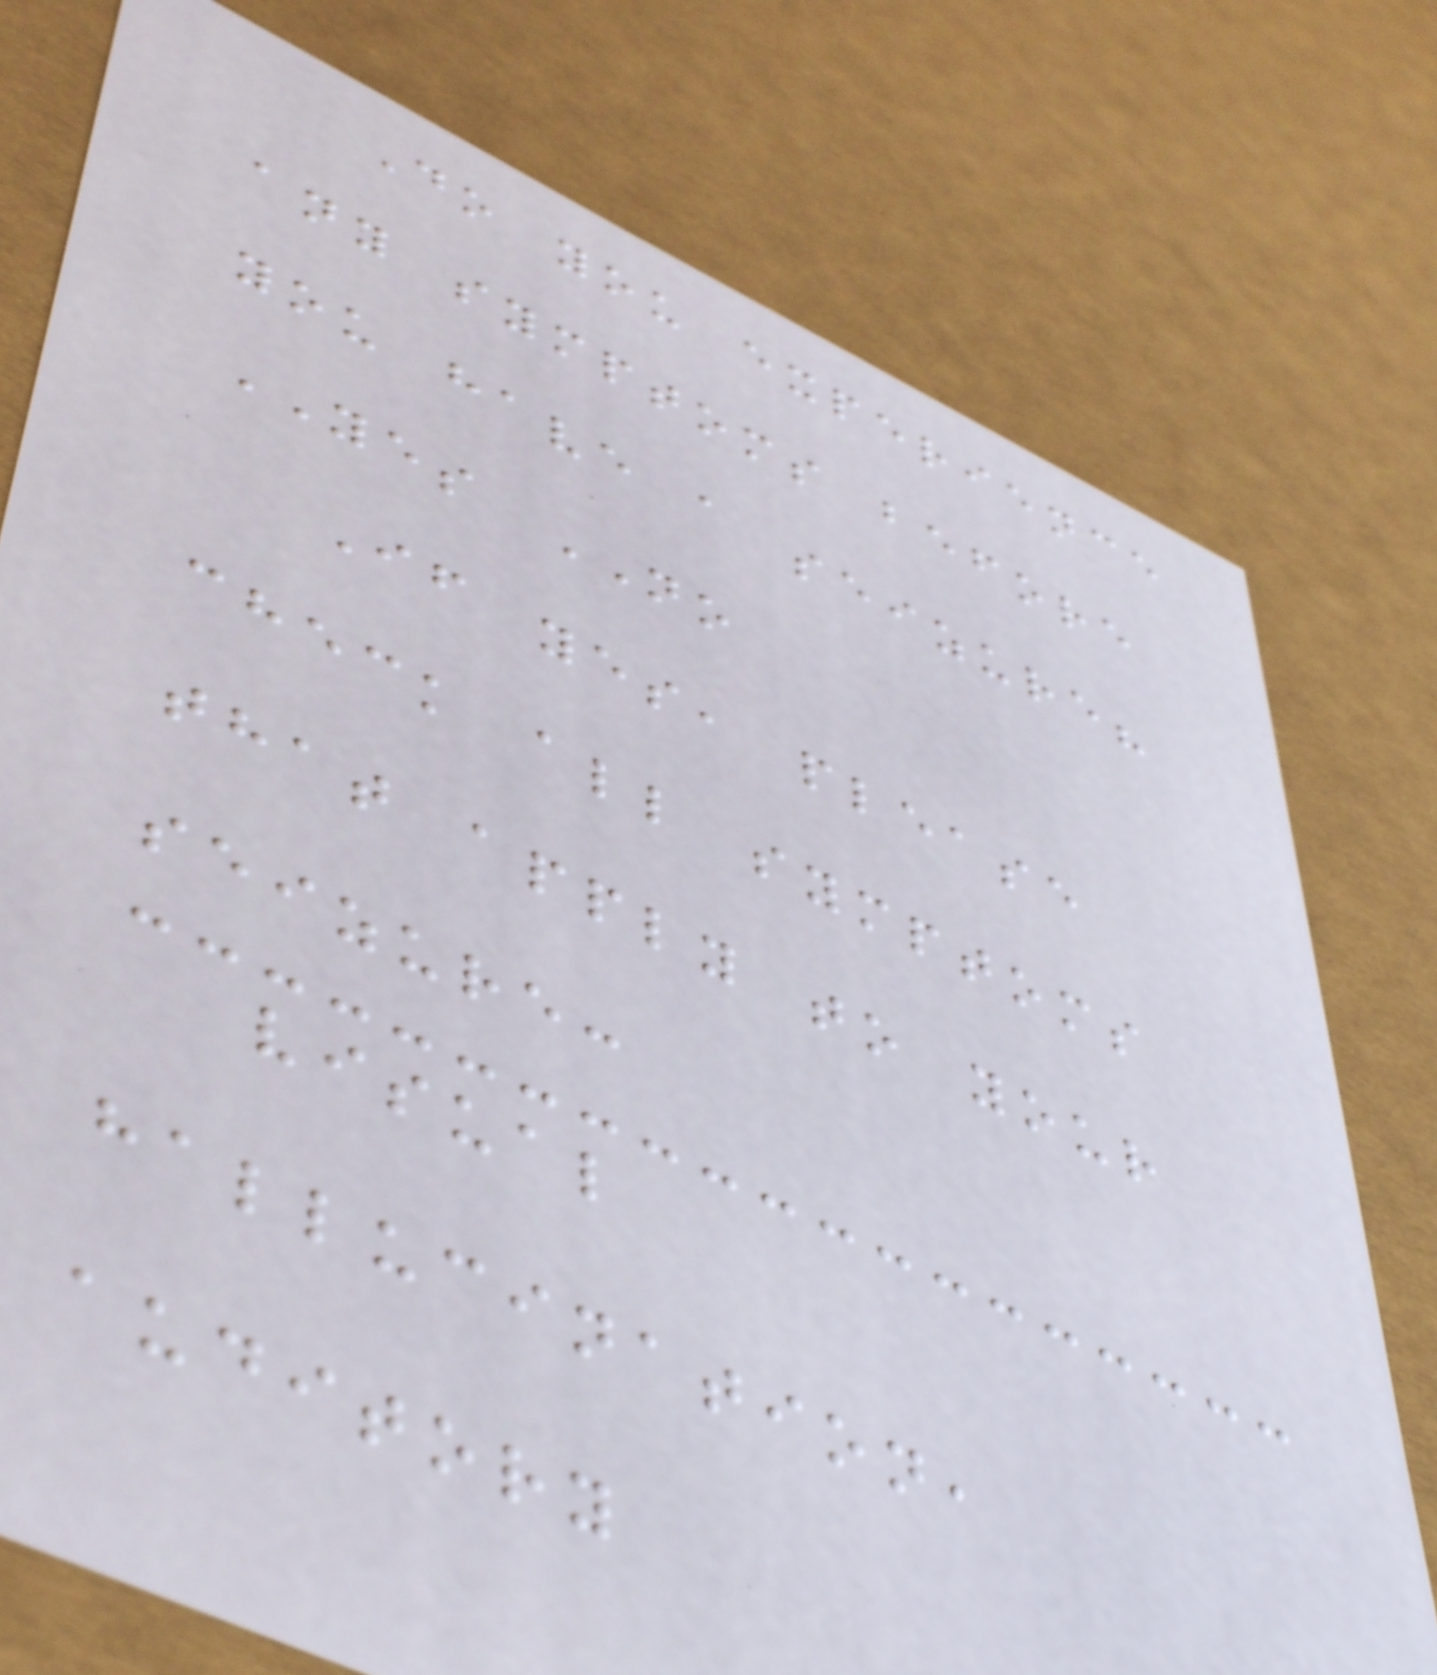Do you experience
any symptoms before
you have a seizure?
YES NO
If yes, please
check all symptoms
that apply to your
seizure:
visual
hallucination,
auditory
